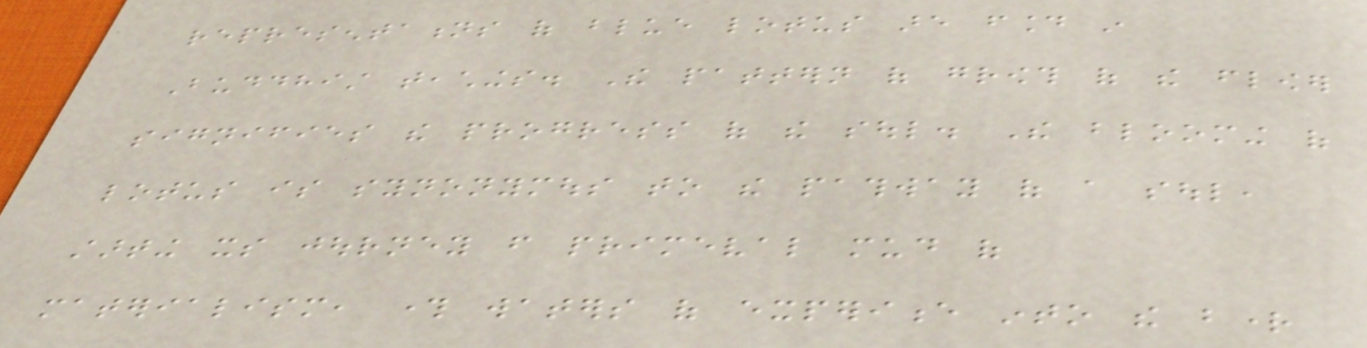representations of blue lotus are found in
Buddhist teachings. The pattern of growth of the flower
signifies the progress of the soul. The blooming of
lotus is synonymous to the pathway of a soul,
starting its journey from primeval mud of
materialism, through waters of experience into the bright
